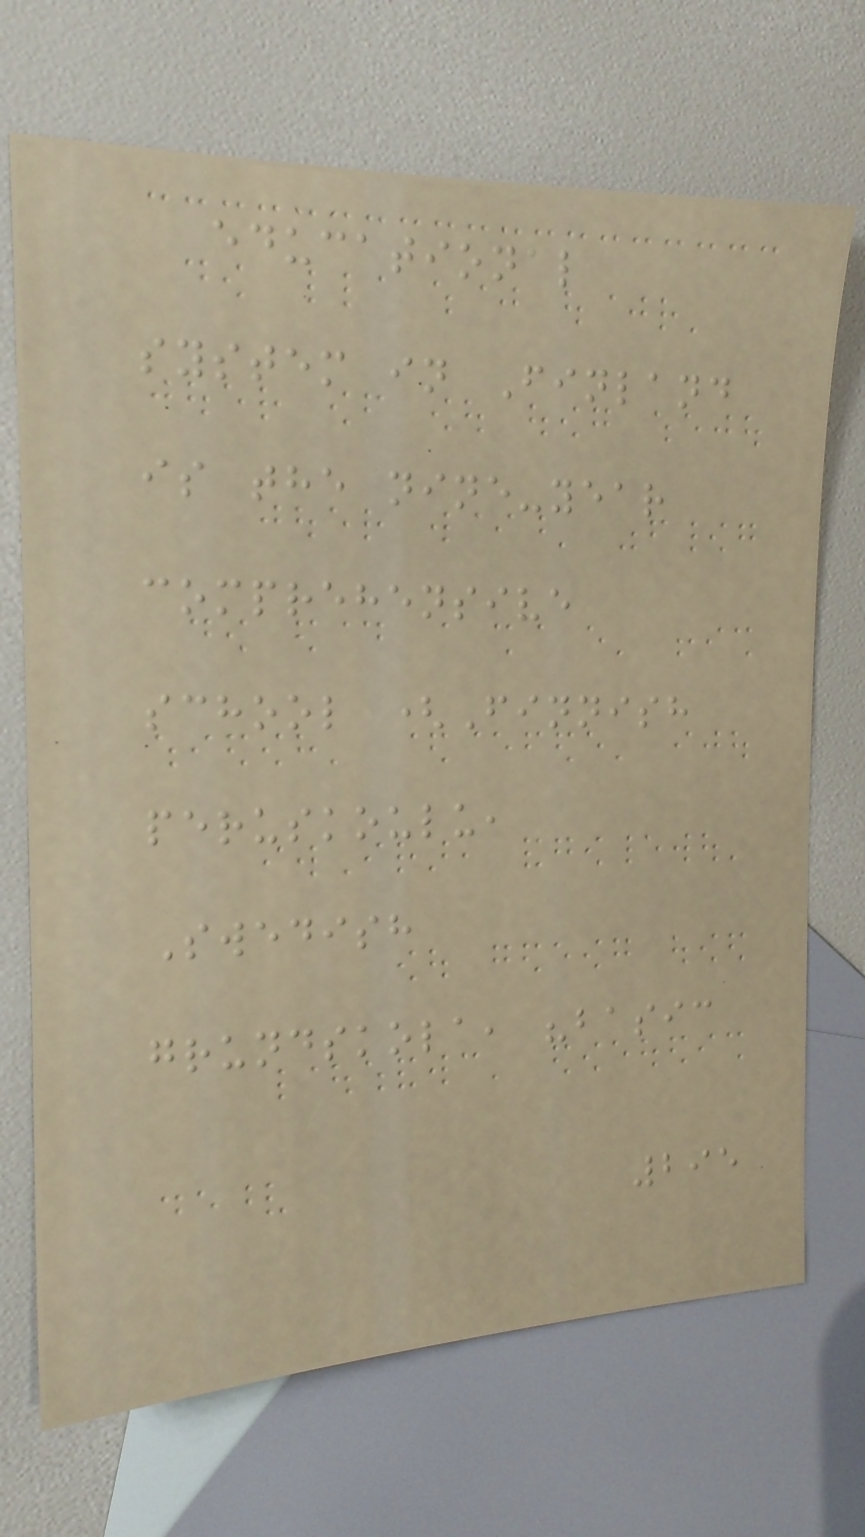educational
system in Finland
is the nine-year
comprehensive
school (Finnish
peruskoulu,
Swedish
grundskola, "basic
295
